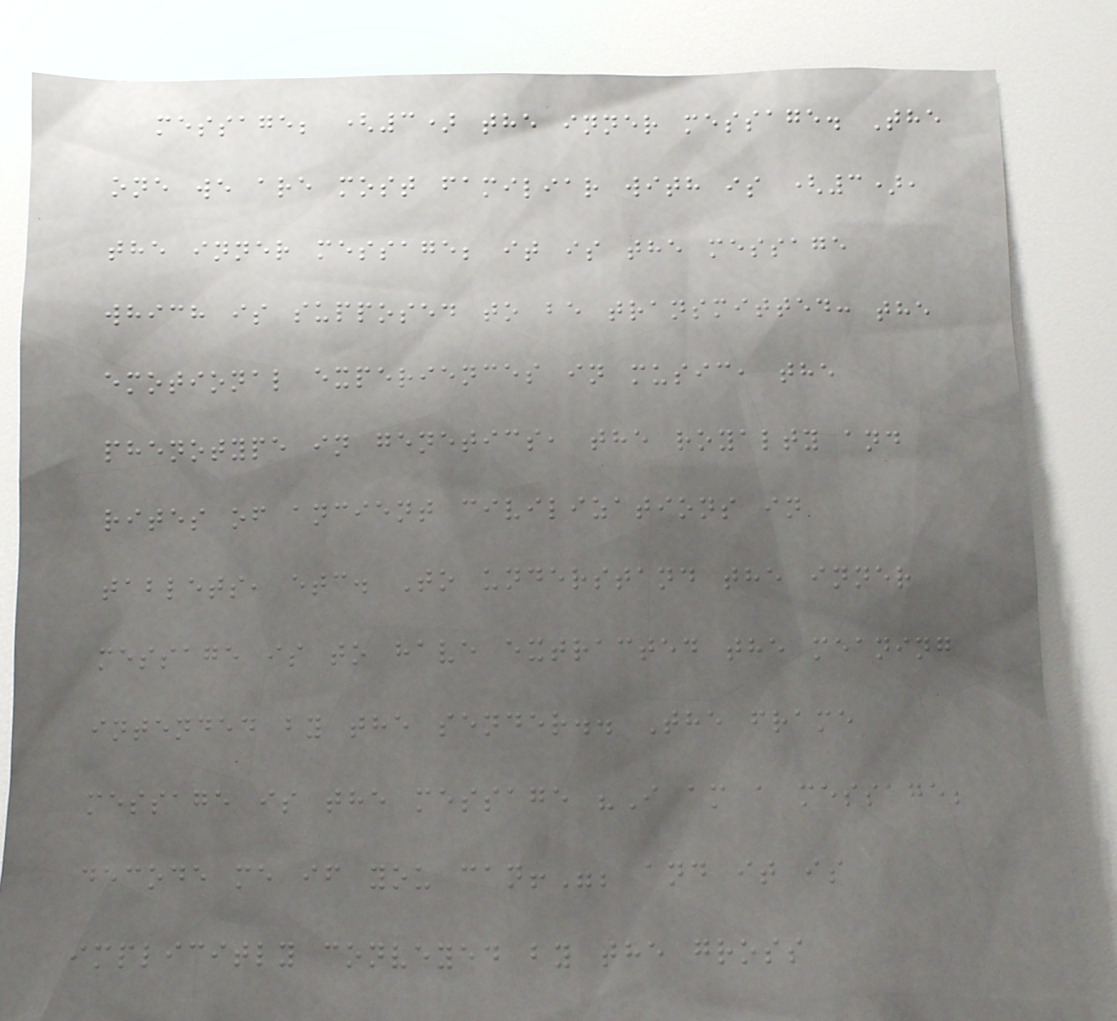message; (3) the inner message. The
one we are most familiar with is (3),
the inner message; it is the message
which is supposed to be transmitted: the
emotional experiences in music, the
phenotype in genetics, the royalty and
rites of ancient civilizations in
tablets, etc. To understand the inner
message is to have extracted the meaning
intended by the sender.. The frame
message is the message "I am a message;
decode me if you can!"; and it is
implicitly conveyed by the gross
